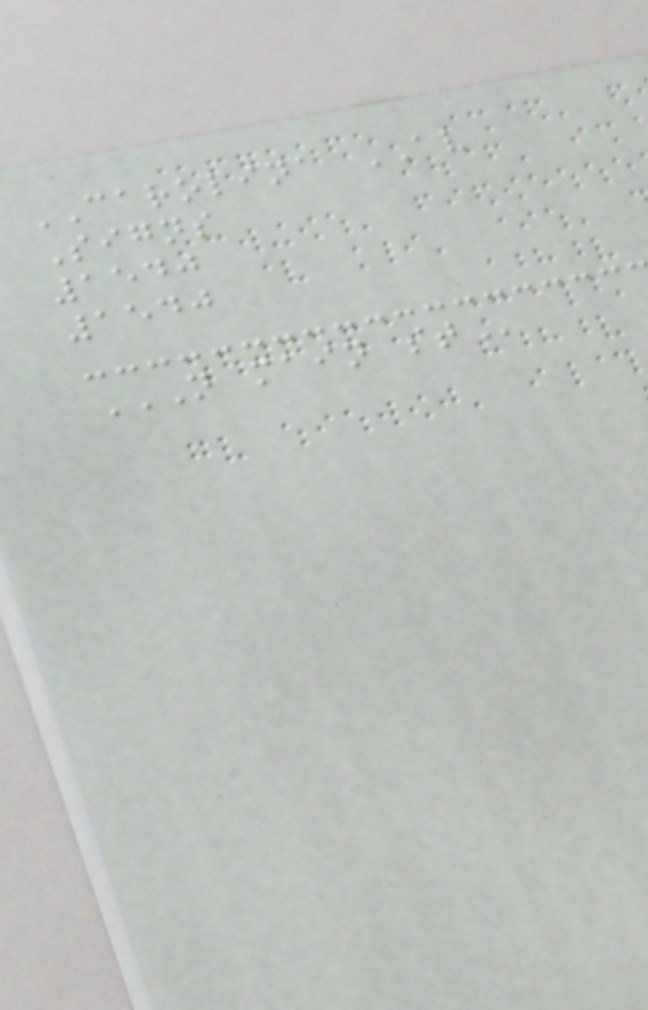CAROLINA AV
Signs
1540
1540
N MAIN ST
